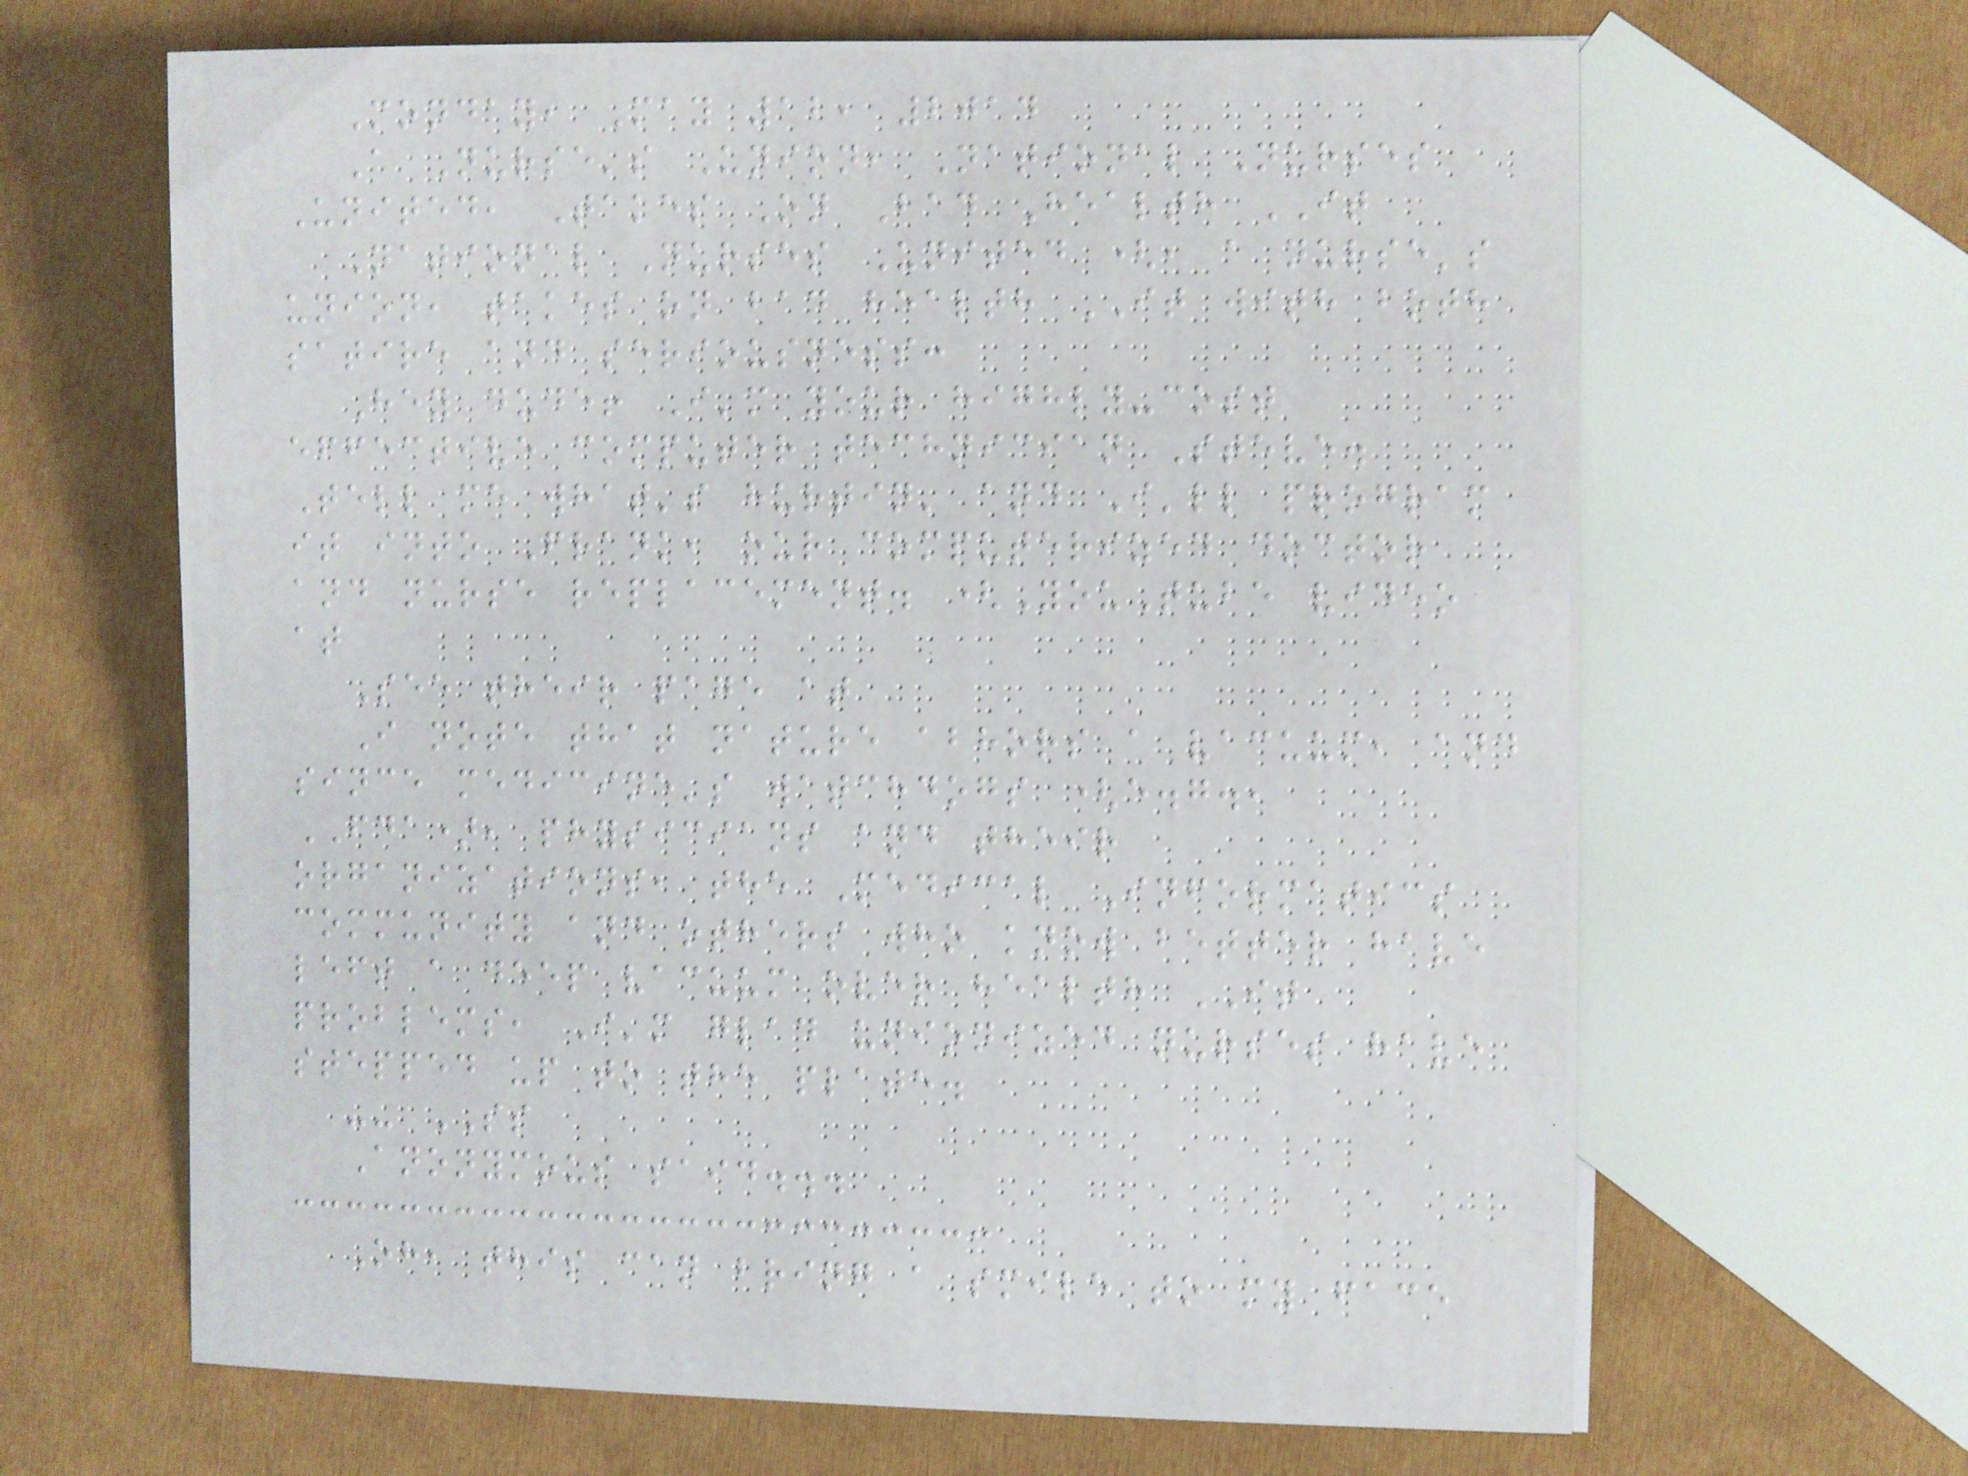Monday, May 12, 2014
A Nurse's Union, National Nurses
United, Takes On Bad Health IT
National Nurses United (, a nurse's
union, takes on bad health IT with both
satire and seriousness:
Hey dude! I'm your highly-cost
effective computer technician Steve.
Tell me what's hurtin' and I'll program
it into Frank, our computerized doctor
and nurse replacement. (YouTube video
at
See their page at
I note that nature abhors a vacuum, and
since medicine's watchdogs (e.g.,
FDA), physicians and their
organizations, the Medical Informatics
community and others who know better have
left a deep vacuum over health IT
problems, I'm glad unionized nurses have
stepped up to the plate.
-- SS
Anonymous said...
Oh, this can bring a smile to my face
